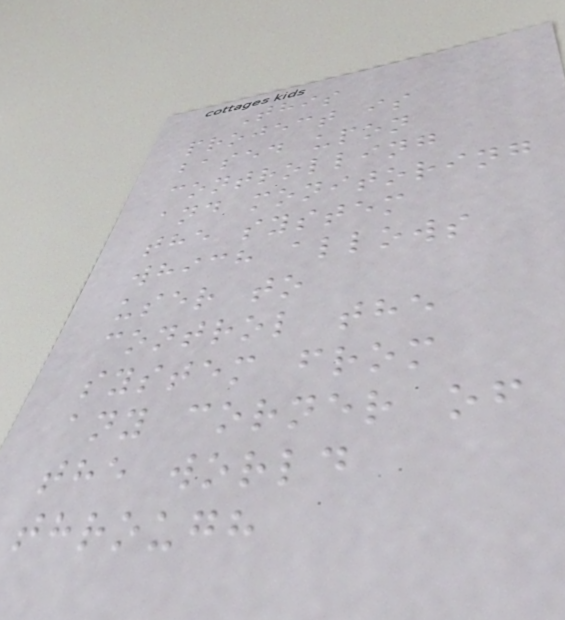This
project is
based upon
controlling
and monitoring
the system
which allows
user to
control the
system from
any corner of
the world
through
